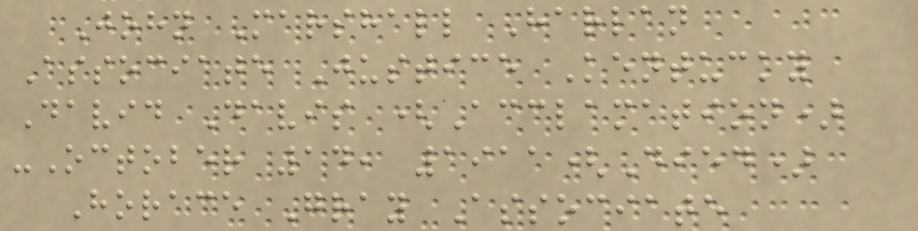John Marshall Harlan
Associate Justice Kentucky
David Davis (Acclamation)
-October 14, 1911(Died)
Horace Gray Associate
